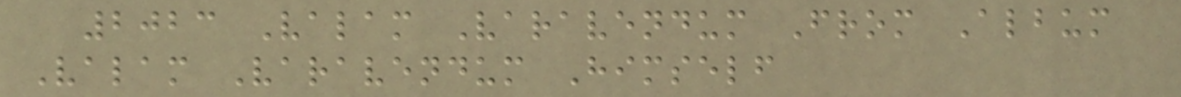2023 Valam Varavendum From Album
Valam Varavendum Himself
